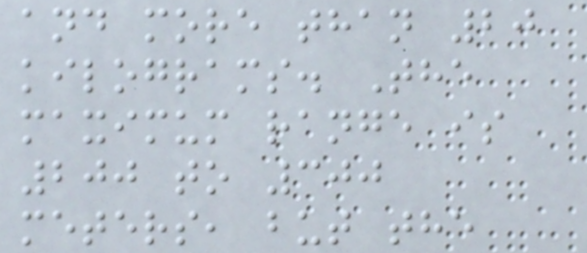and more than 20
kilograms. The
maximum range is
200 to 300
meters, but the
